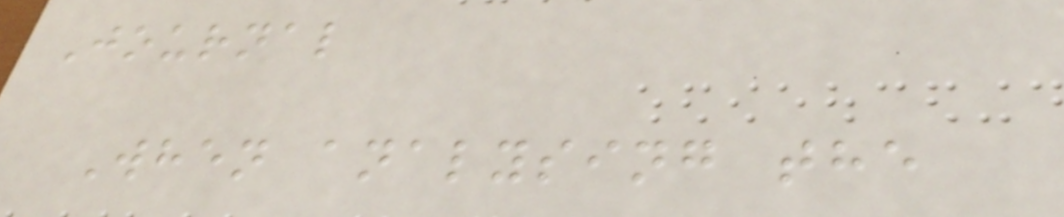Journal
When analysing the
